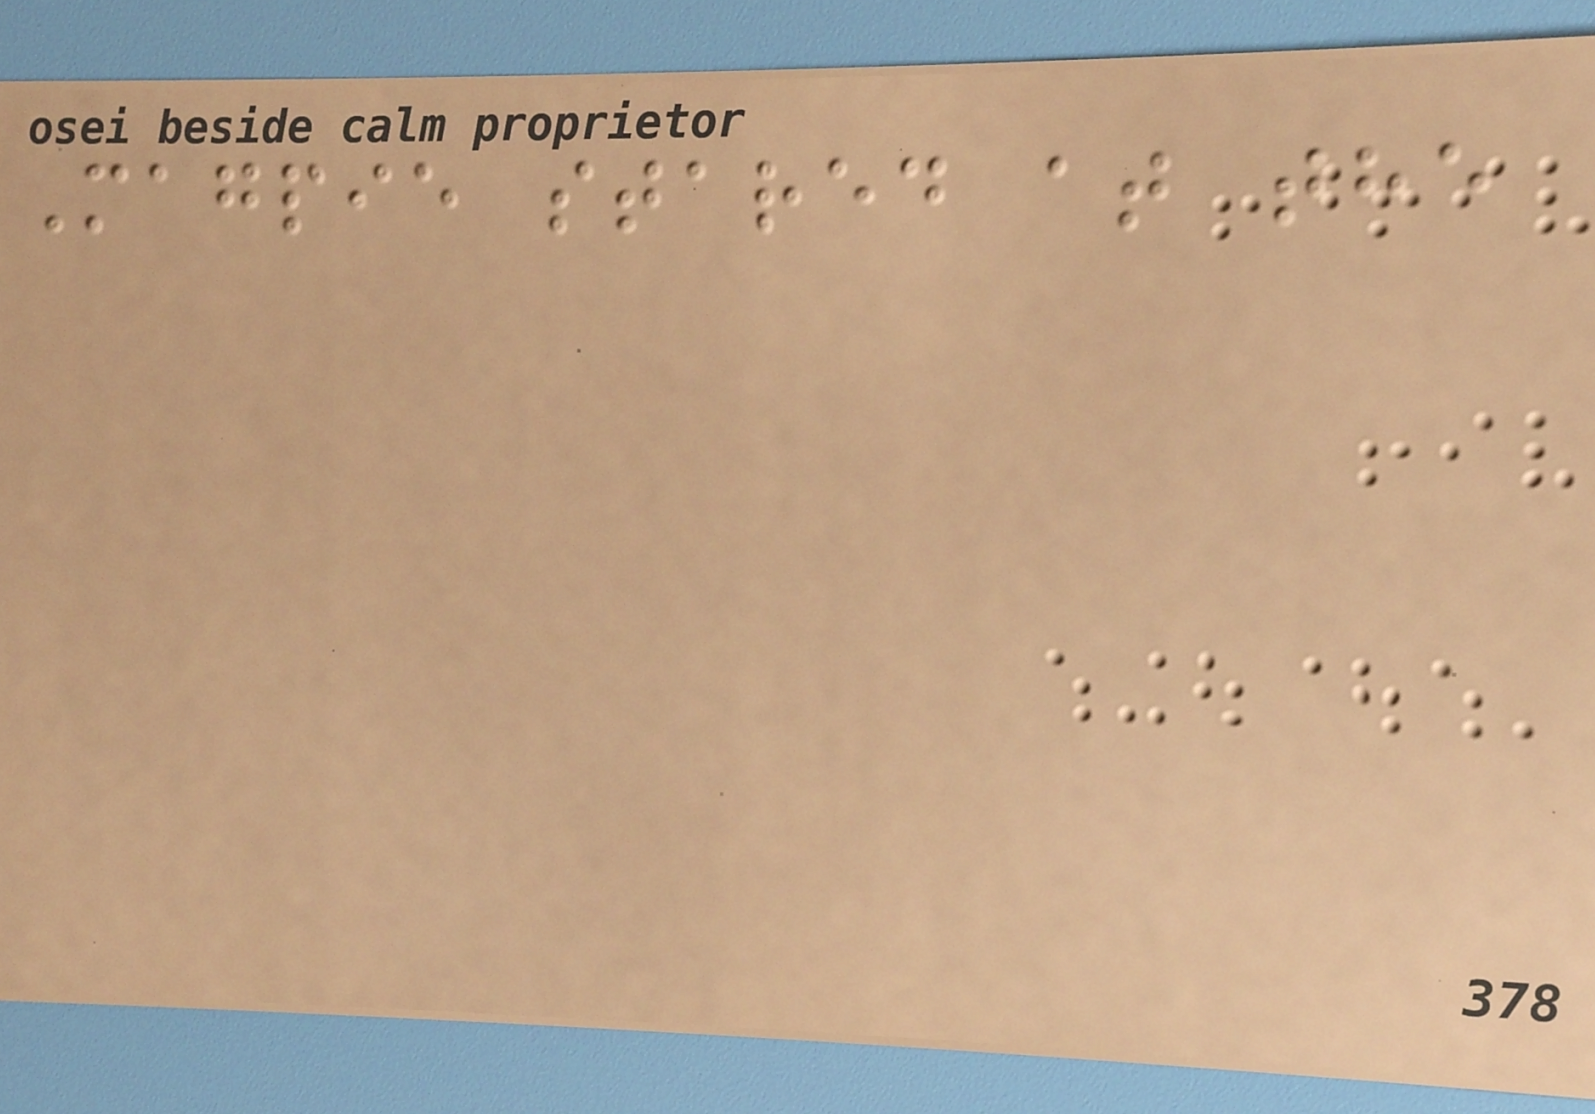Magpie stared at the
